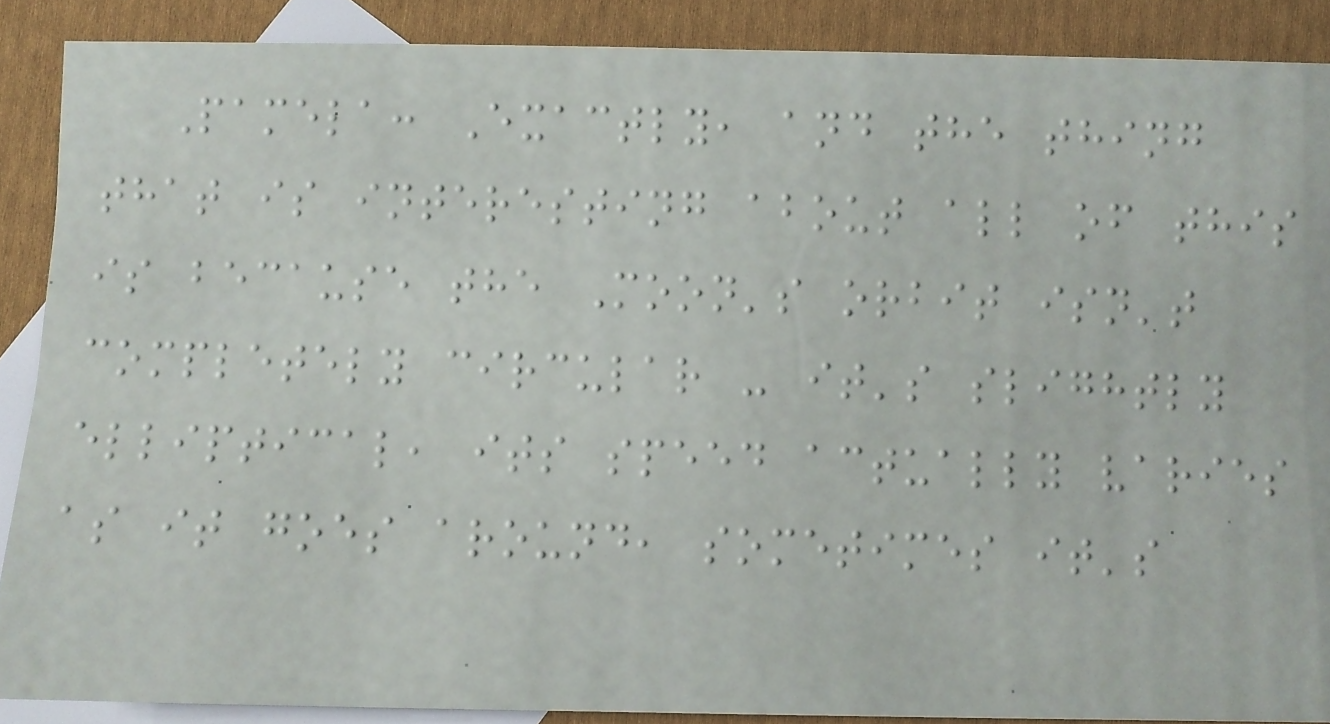Pamela: Exactly, and the thing
that is interesting about all of this
is because the Moon's orbit isn't
completely circular - it's slightly
elliptical, its speed actually varies
as it goes around, sometimes it's
